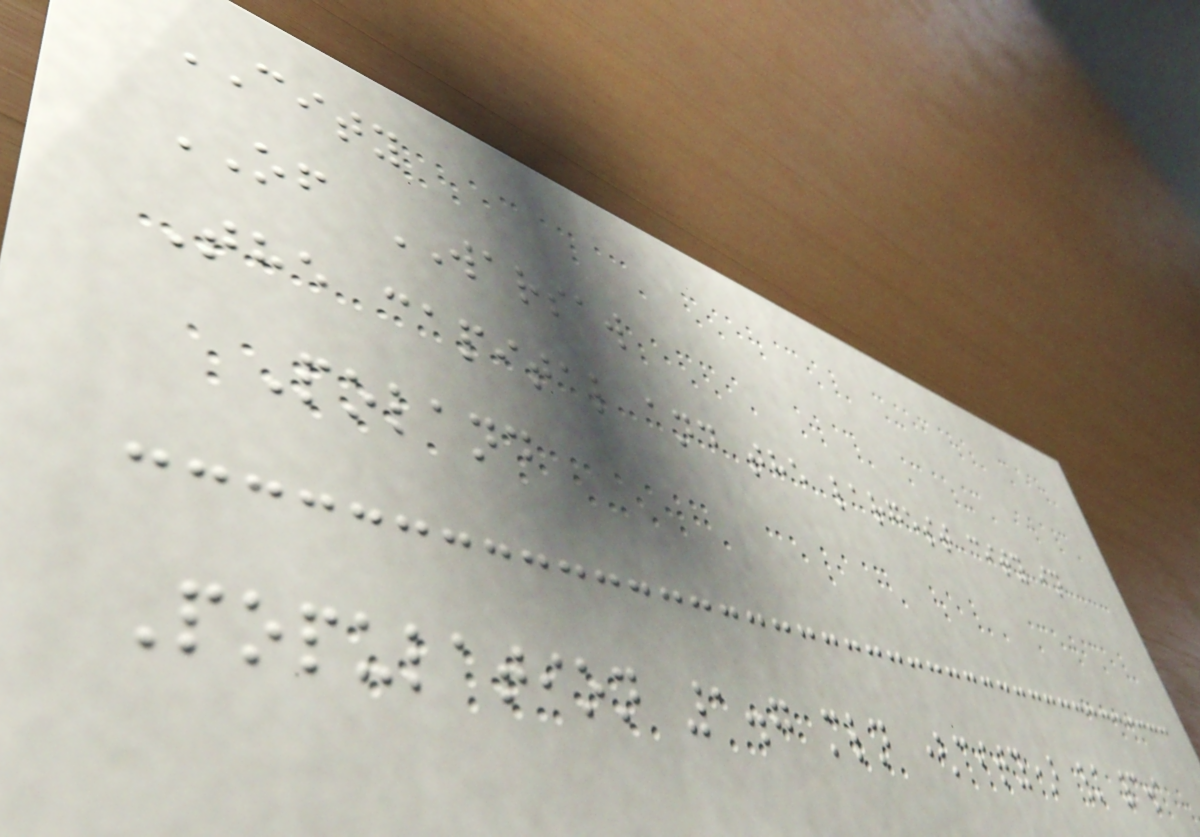CITY
OF WARSAW
The capital and the largest city in
Poland
Population 1.7 mln (city) / 3.1
